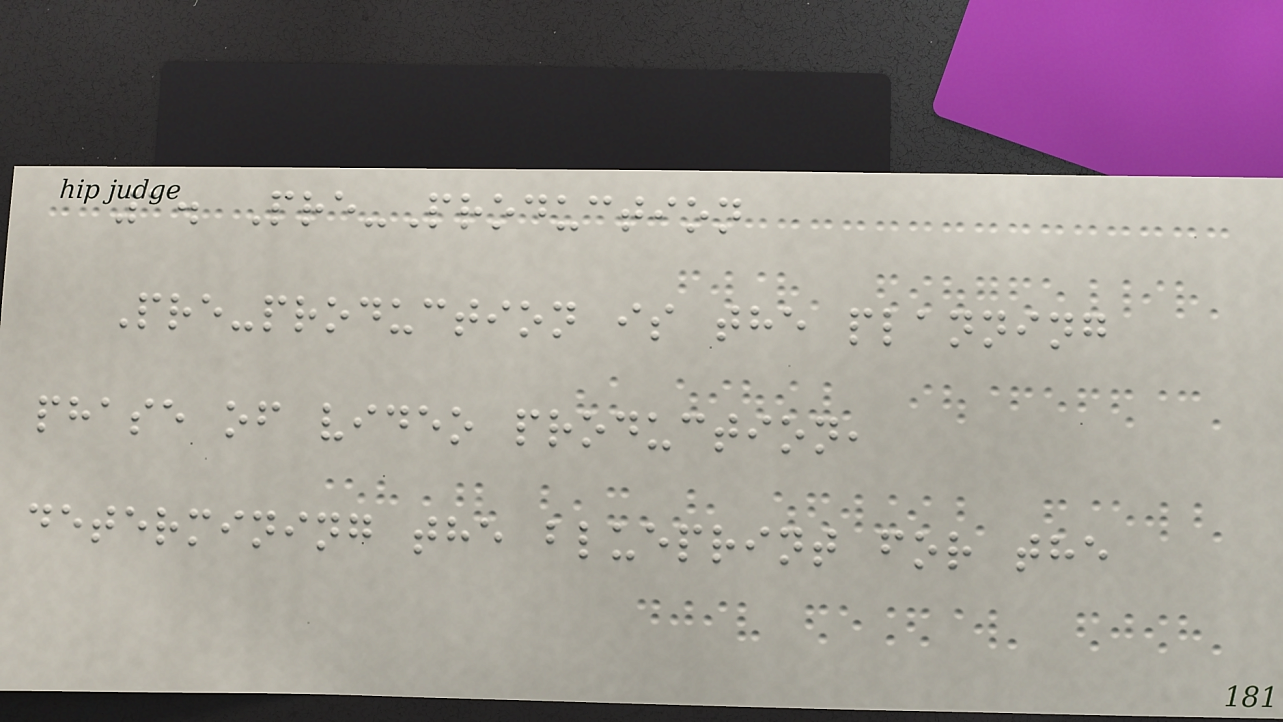1. Pre-Production
Pre-production is the planning
phase of video production,
determining the blueprint for the
